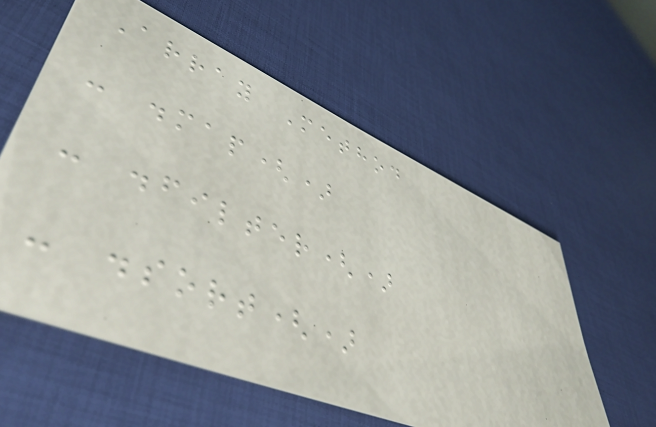Array Method
- .map()
- .filter()
- .sort()
